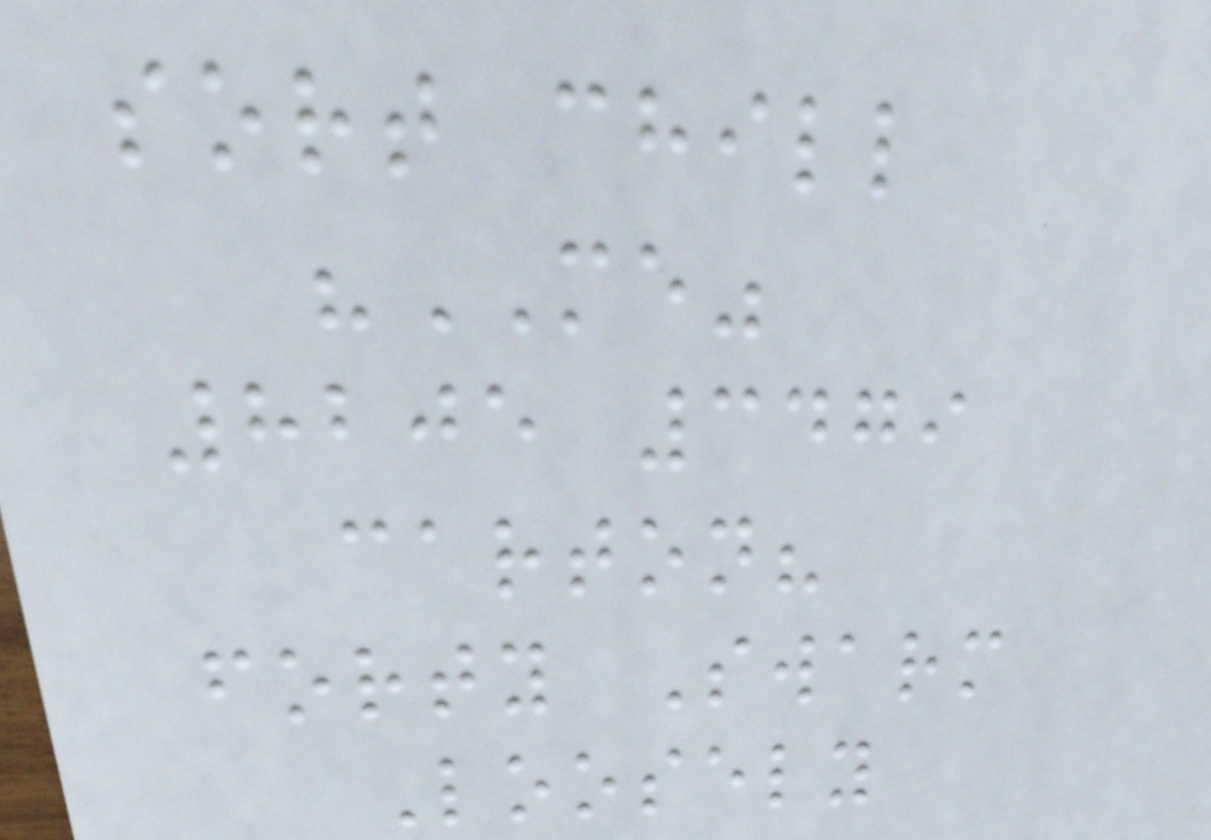sort chill
"ME"
8205 3479
carton?
forty Swarm
Loosely
